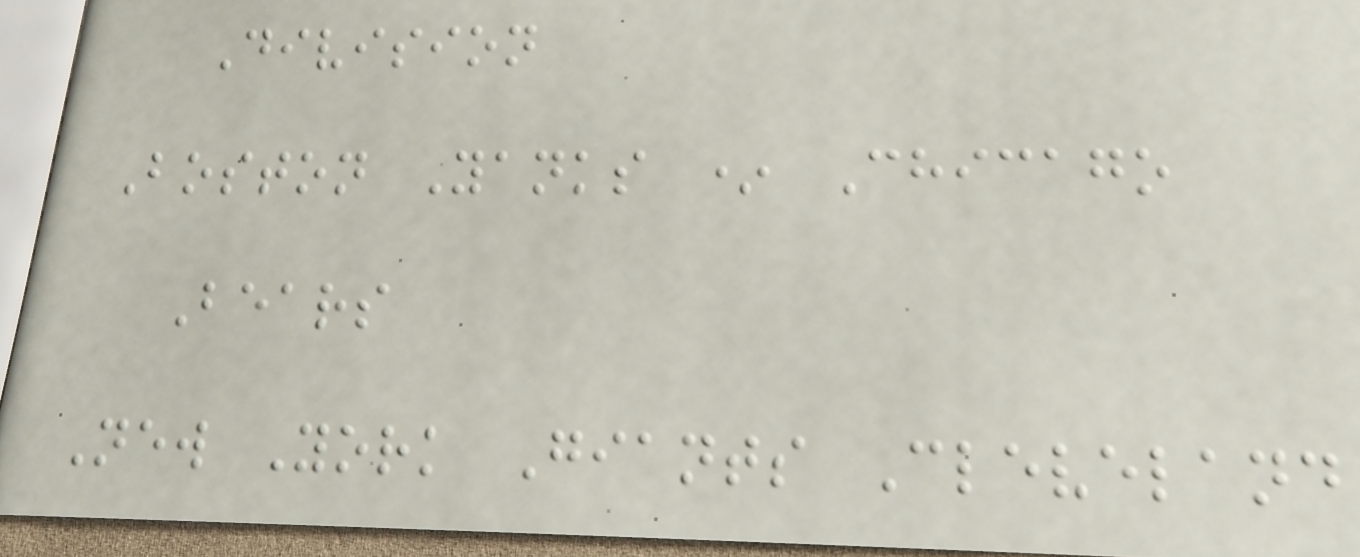Division
Boston Yanks * Chicago
Bears
New York Giants Cleveland
